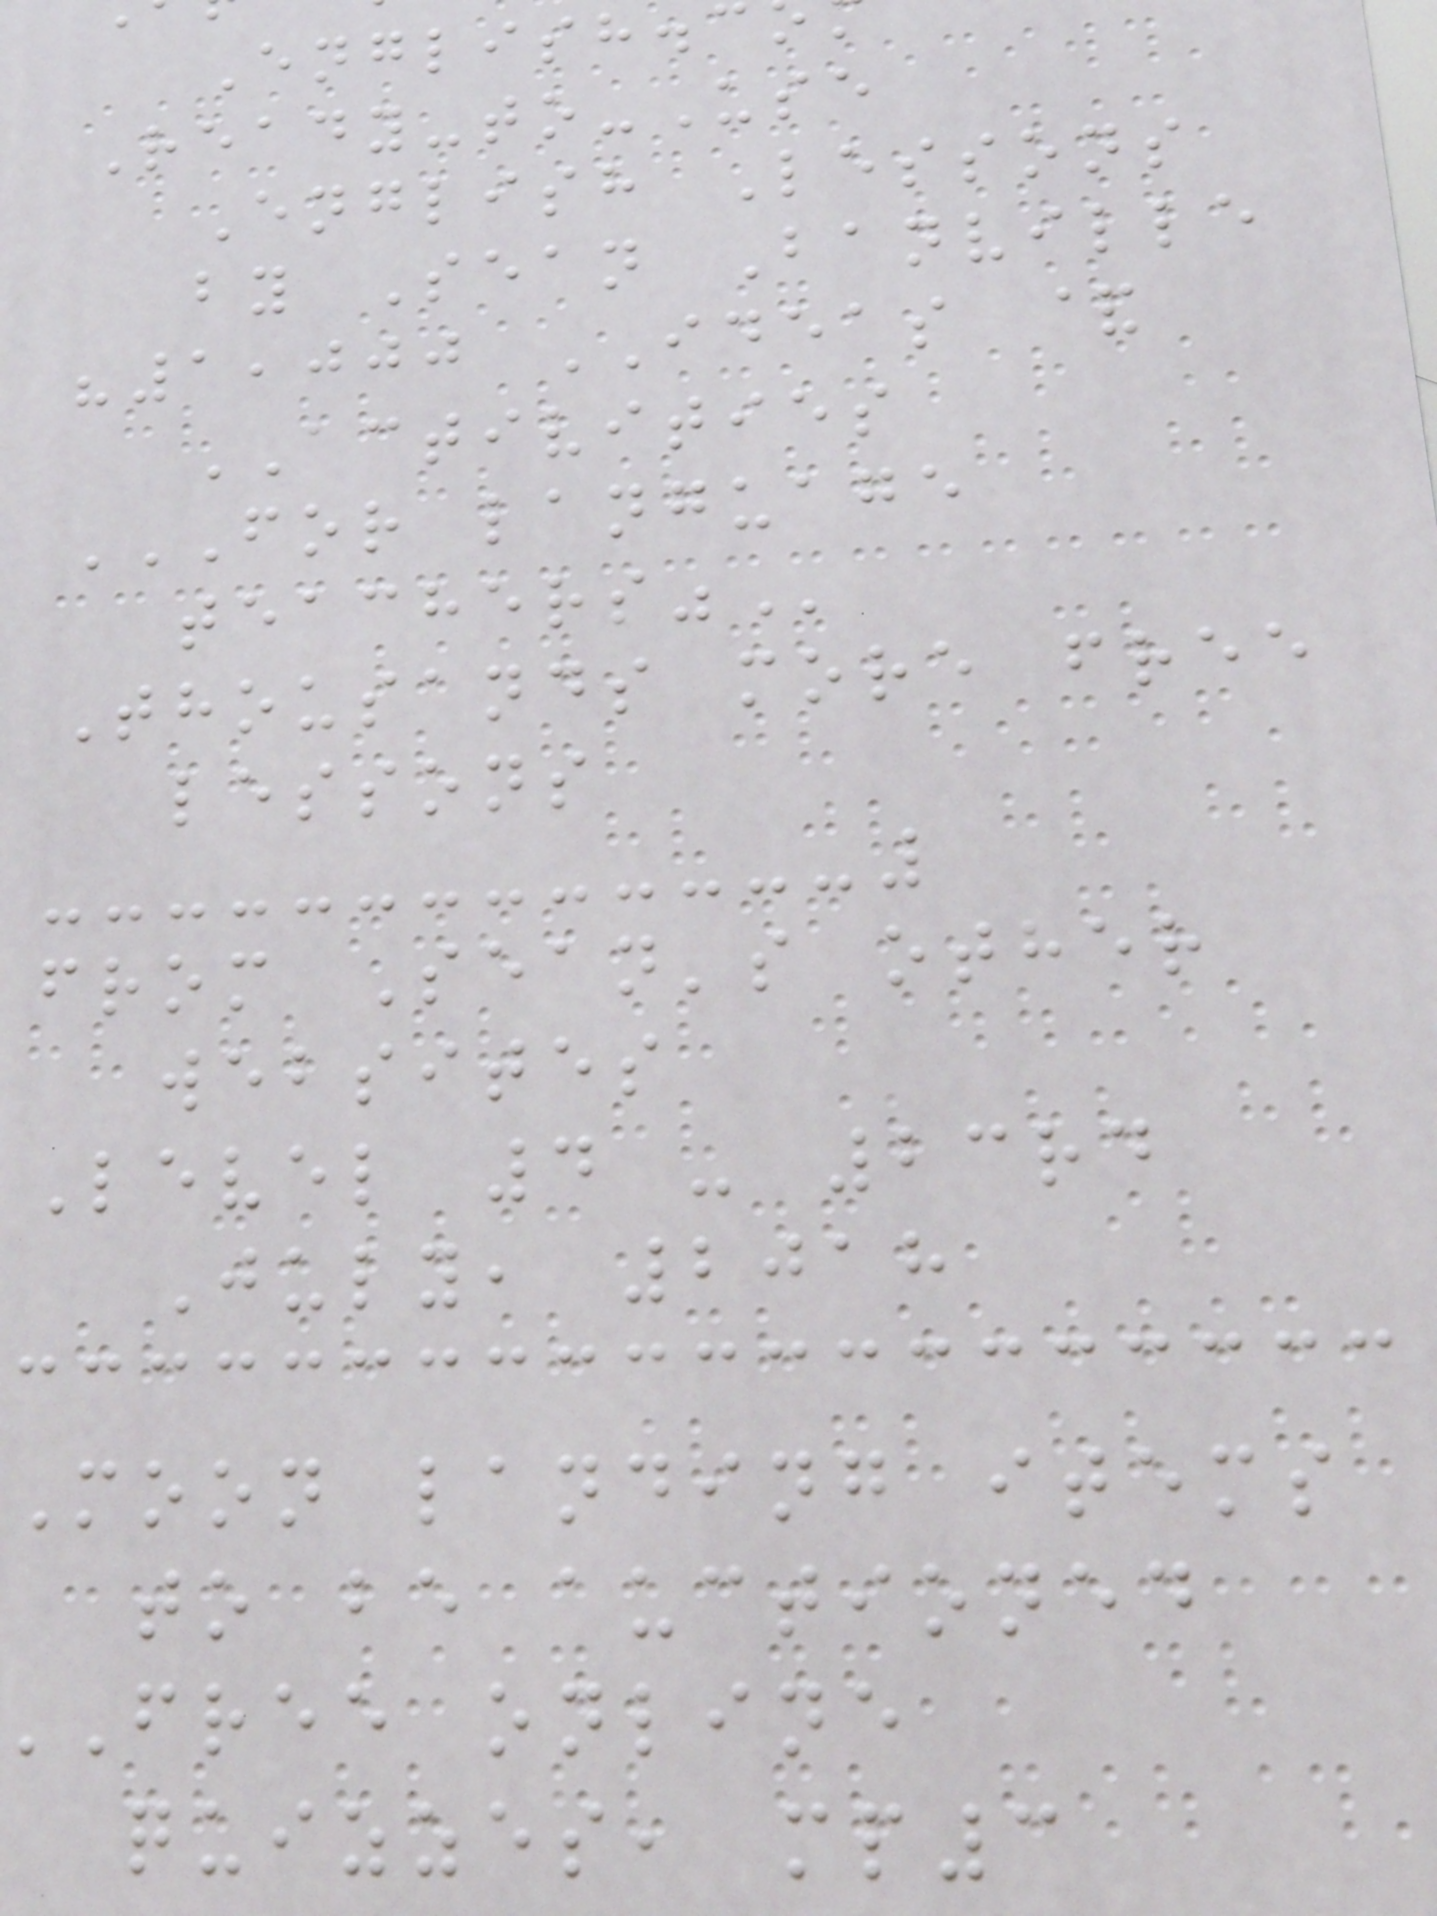English.
Ready-to-Use
English Lessons
by Sean Banville
"1,000 IDEAS &
ACTIVITIES
FOR LANGUAGE
Thousands more free
lessons
from Sean's other
websites
Level 4 - 23rd
July, 2018
Moon landing items
to be auctioned
free online
quizzes, mp3
